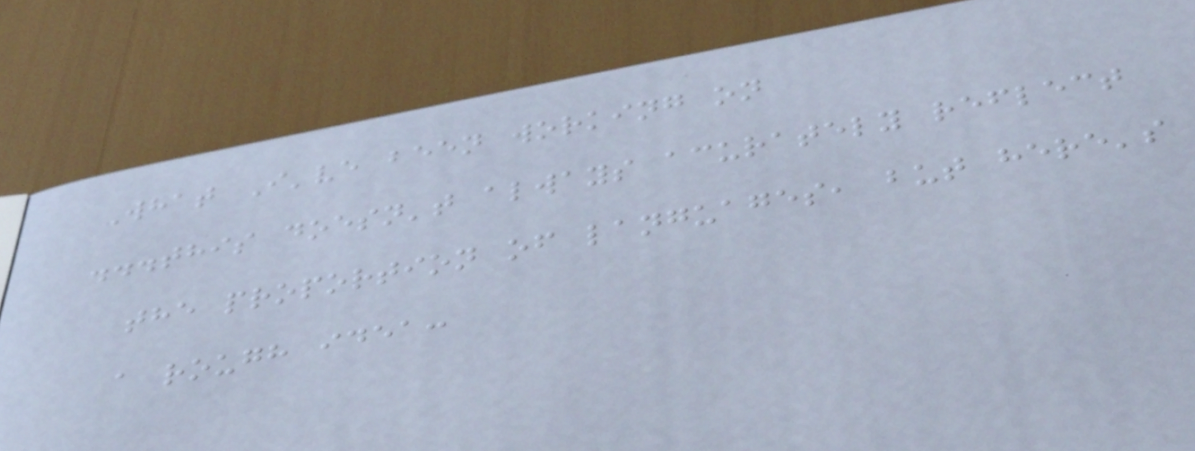What I've been working on
...this doesn't always acurately reflect
the proportion of languages, but here's
a rough idea:
